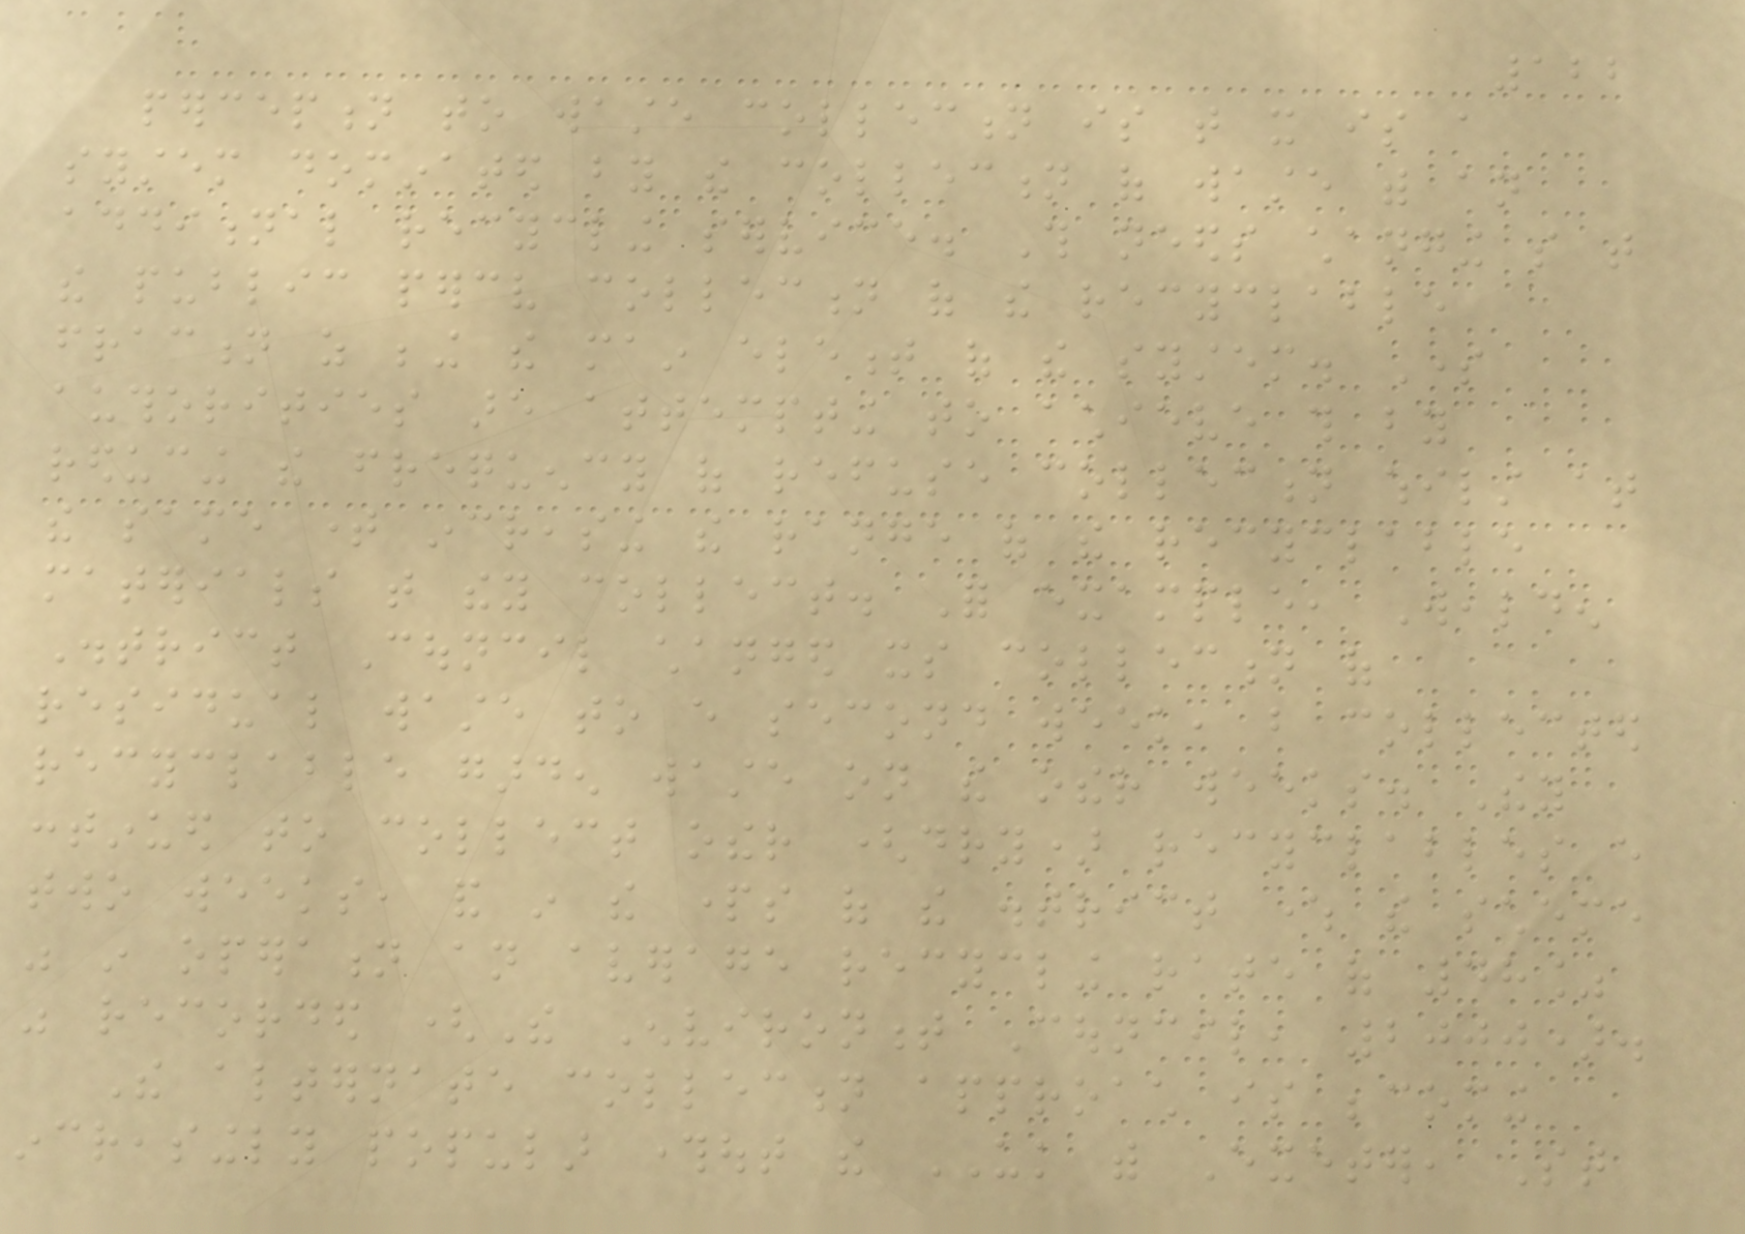122
perception to waste collection is that it is a
system dominated by the collection of waste with an
additional recycling service. This needs changing so that
the public perceive collection of the recyclable
fraction as being the main element of the system. Some
authorities are attempting to achieve this by
reducing the frequency of refuse collection whilst at
the same time increasing the range of the recyclable
materials that they collect. For example, Wealden
District Council changed its collection of
residual waste to every second week, but collected
recyclable garden waste on the other weeks. They
continued to collect other (dry) recyclables every
two weeks, and in the parts of the district where the scheme
was in operation an average recycling rate of 48%
was recorded (The Environment Council, 2000).
The alternate collection approach is becoming
increasingly popular throughout the UK with Exeter, St
